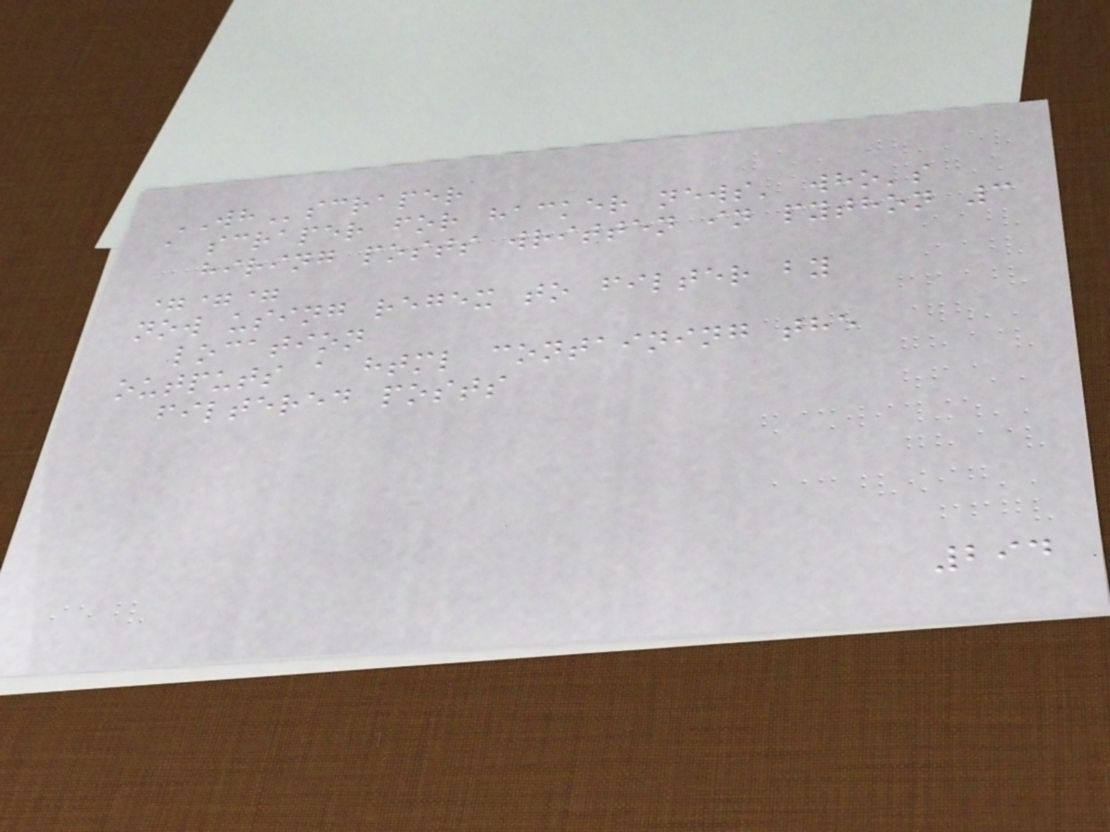WHscraper
a scraper for hacker news' who's
hiring posts written in python 3
===
now using regex to filter by
location
outputs a html containing the
filtered posts
294
